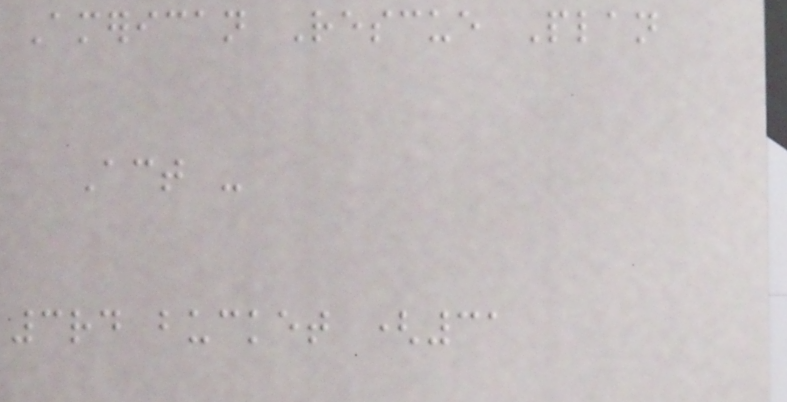American Rescue Plan
Act -
3rd bucket (31
